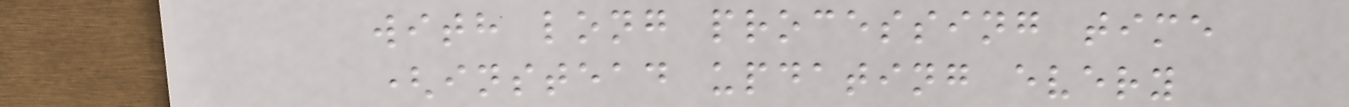with long processing time
(instead updating every
